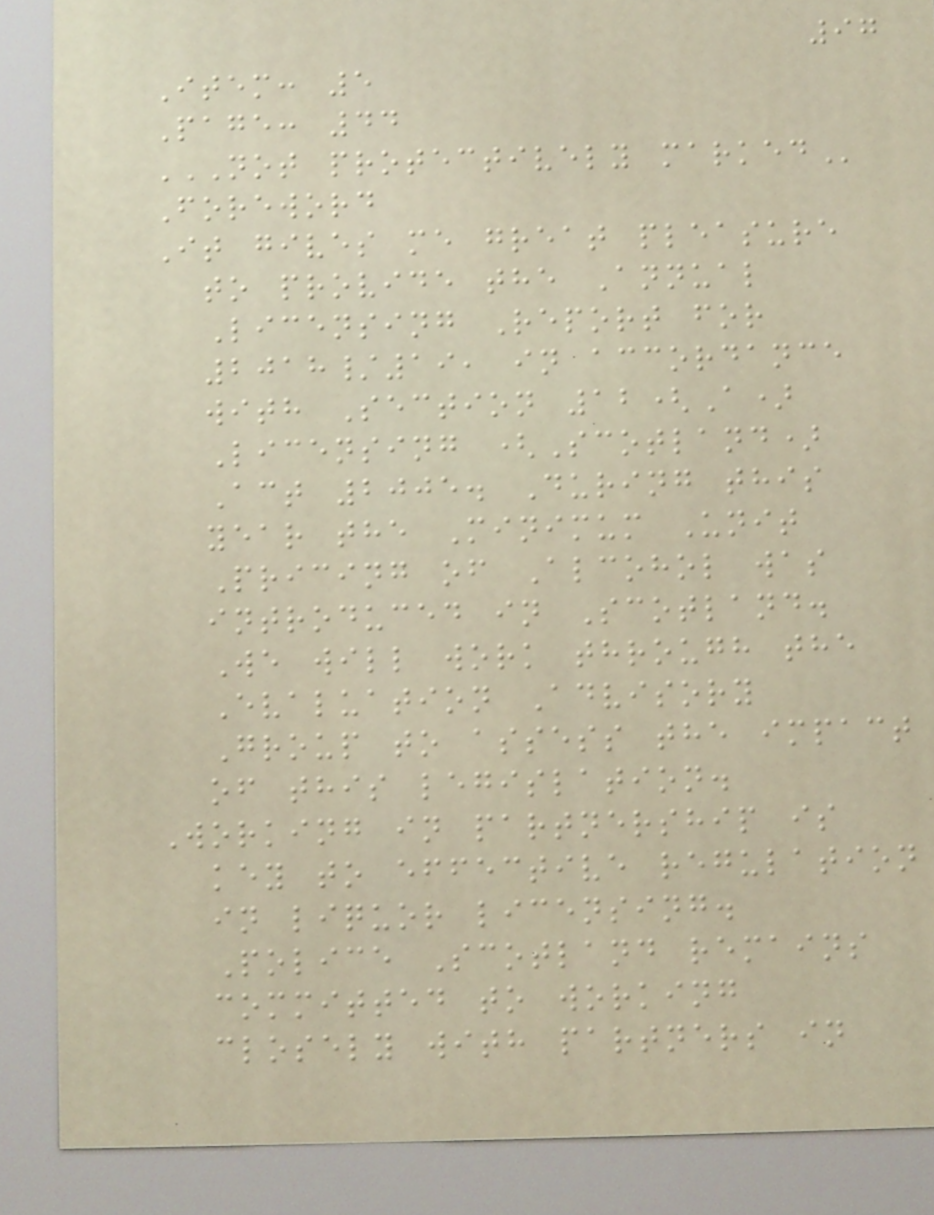97
Item: 5
Page: 44
NOT PROTECTIVELY MARKED
Foreword
It gives me great pleasure
to provide the Annual
Licensing Report for
2018/19, in accordance
with Section 12(A)
Licensing (Scotland)
Act 2005. During this
year the Minimum Unit
Pricing of Alcohol was
introduced in Scotland.
We will work through the
Evaluation Advisory
Group to assess the impact
of this legislation.
Working in partnership is
key to effective regulation
in liquor licensing.
Police Scotland remains
committed to working
closely with partners in
